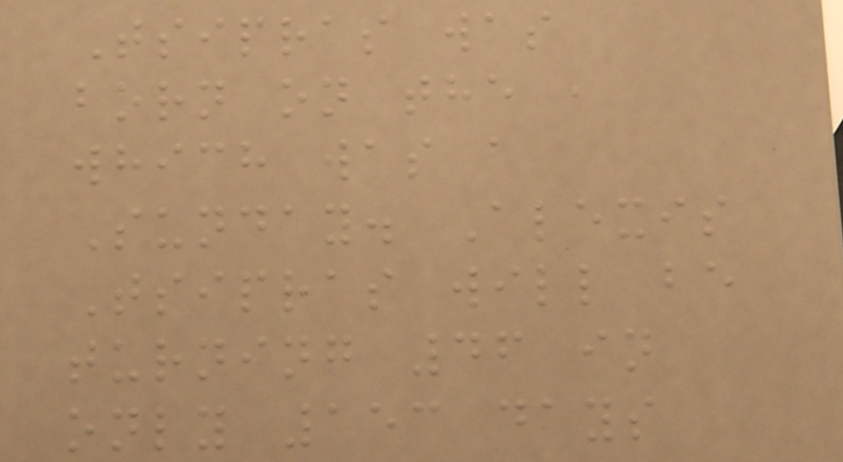Tsipras was
born on the ,
which was a
Sunday. Alexis
Tsipras will be
turning 46 in
only 153 days
